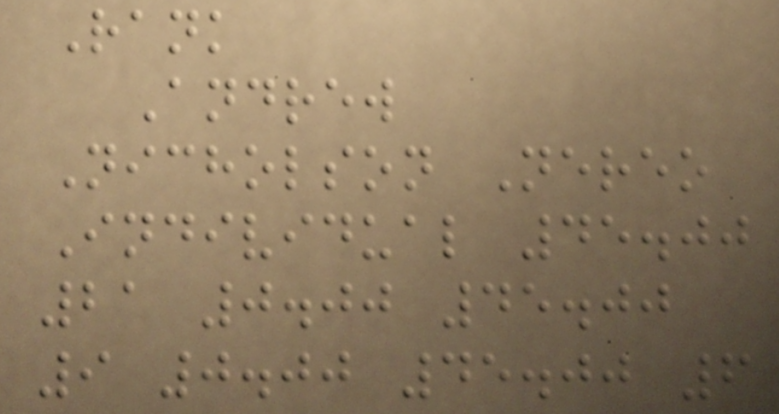Rank
Andrew
Nicholson Nereo
Individual 45.00
21 0.00 45.00
9 0.00 45.00 6
